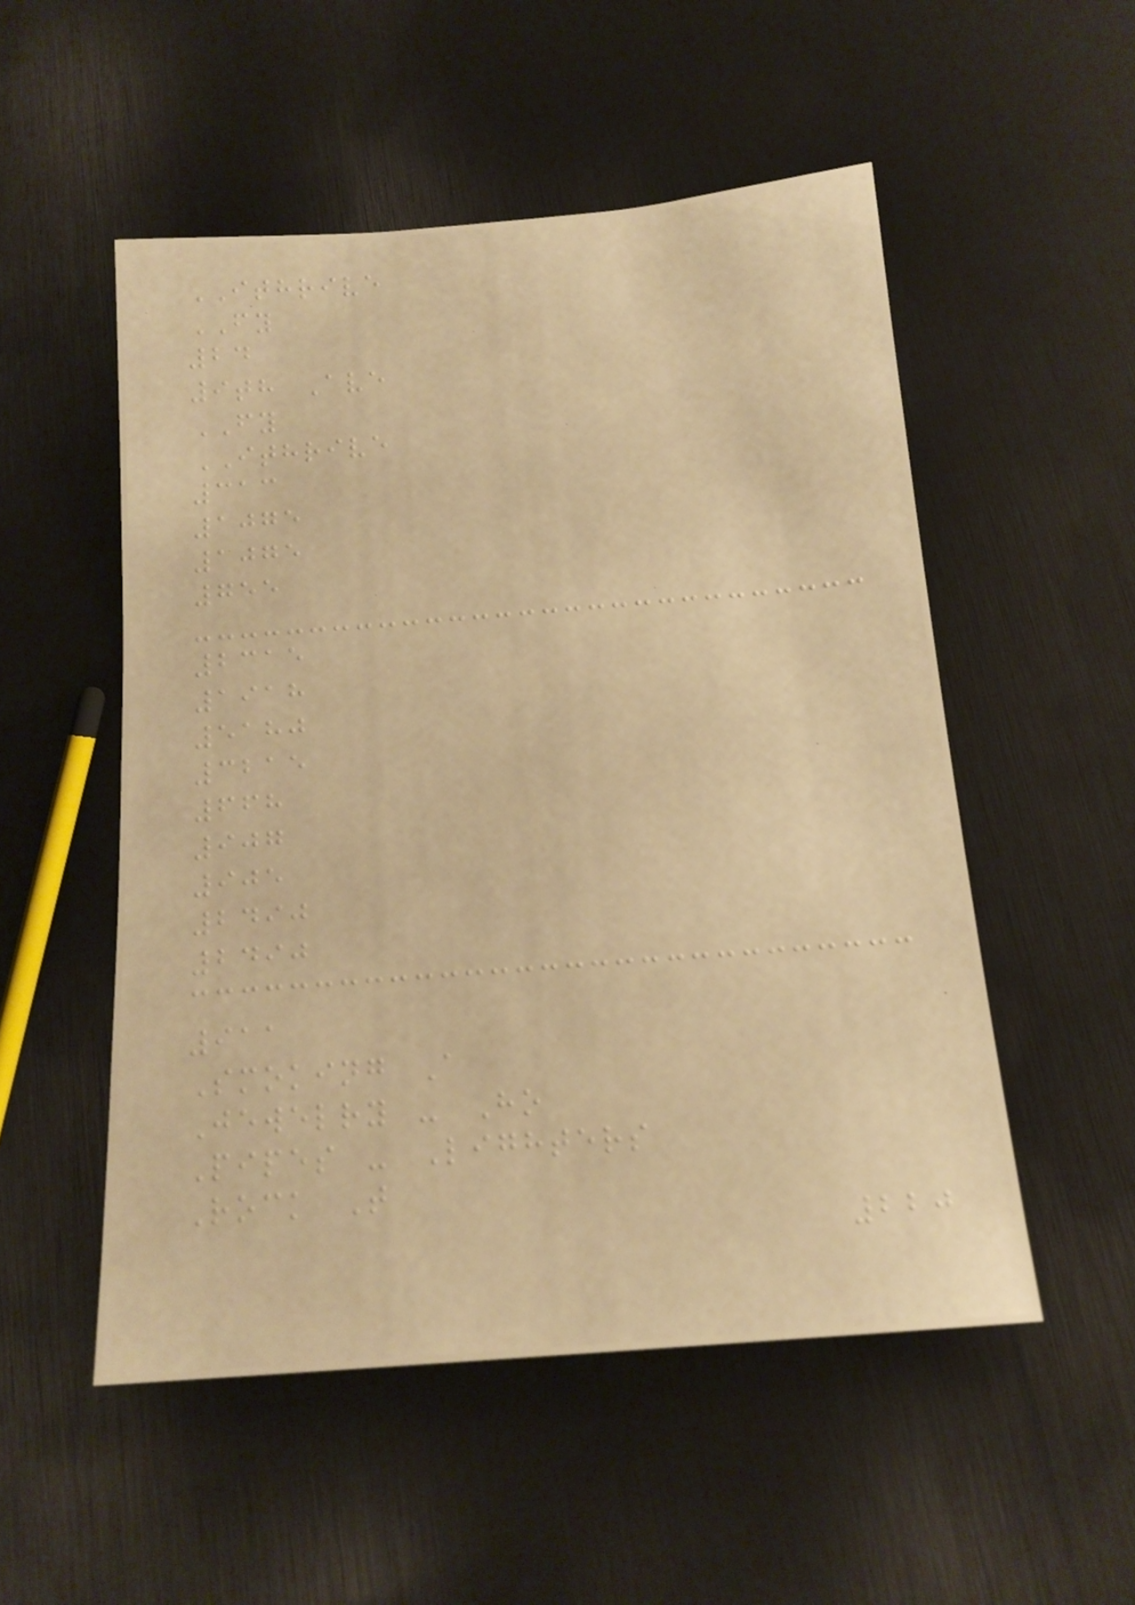ITHRIVE
FY
24
9th Ave
FY
ITHRIVE
313
1075
1075
755
2315
1918
5180
3215
668
907
905
2490
2490
911
Smoking A
Jewelry - Ho
Pipes - Lighters
Rock T
220
